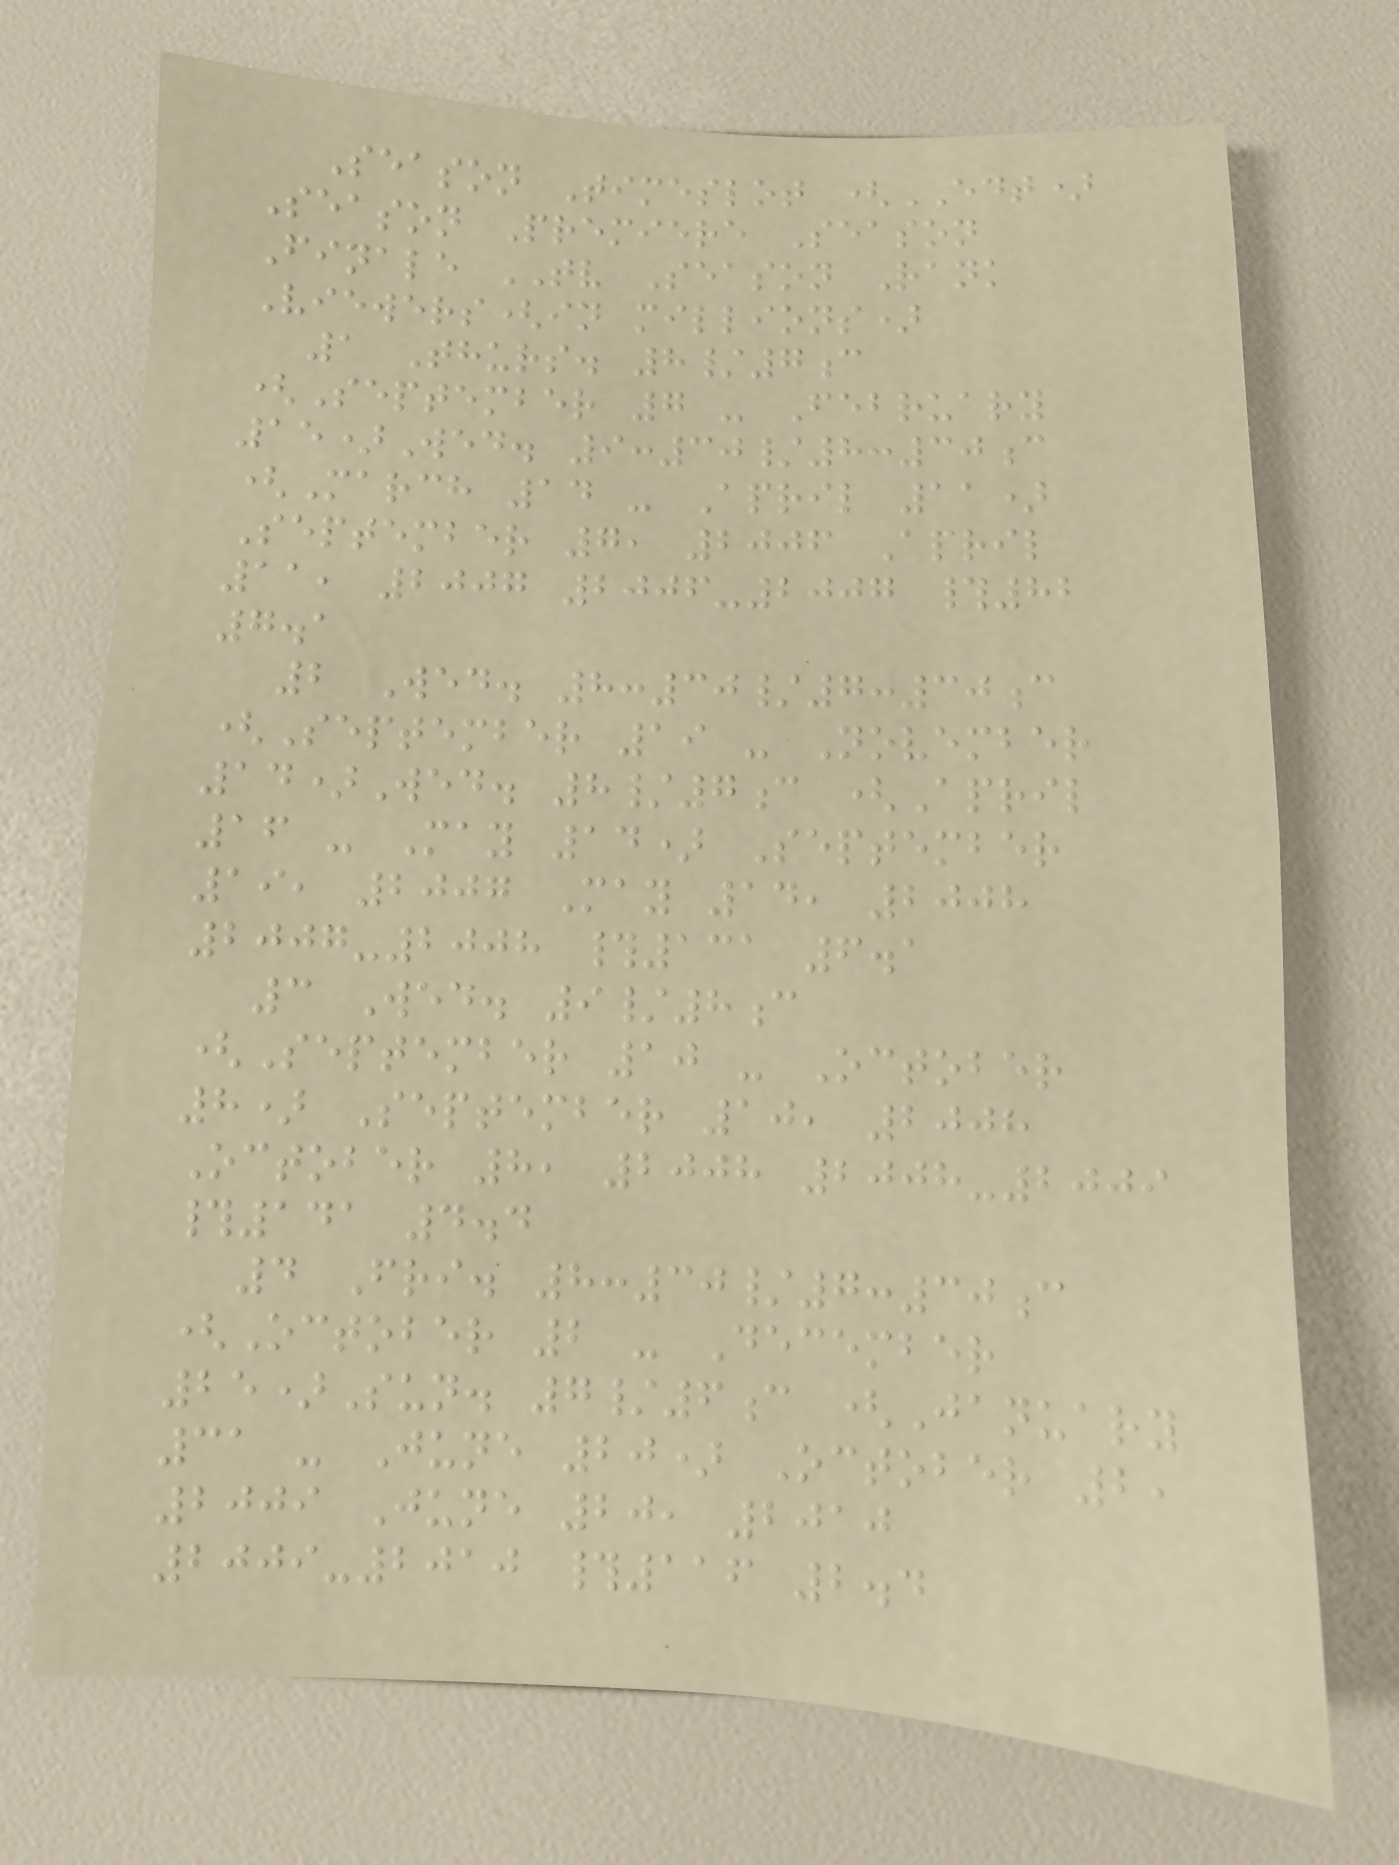Season Timeslot (EDT)
Season Premiere Season
Finale TV Season Rank
Viewers(in millions)
1 Thurs. 8/7c
(September 7 - February
15)Wed. 9:30/8:30c
(March 14 - April 11)
September 7, 2006 April
11, 2007 2006-2007 #82
7.1
2 Wed. 8:30/7:30c
(September 19 - November
14)Wed. 8/7c (April
16 - May 14) September
19, 2007 May 14, 2008
2007-2008 #131 6.1
3 Wed. 9/8c
(September 10 - October
8) September 10, 2008
October 8, 2008 2008-2009
#141 4.4
4 Fri. 8:30/7:30c
(October 2 - December
25)Sun. 7/6c (January
31 - June 20) October 2,
2009 June 20, 2010
2009-2010 #116 2.4
